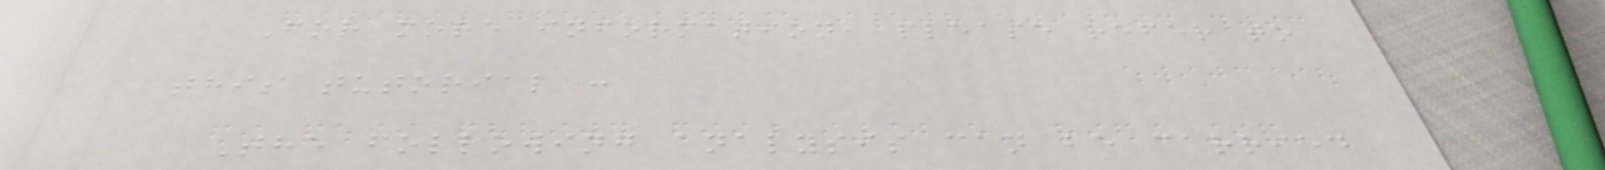For more information, please refer to
this tutorial :
The following analysis can be carried
